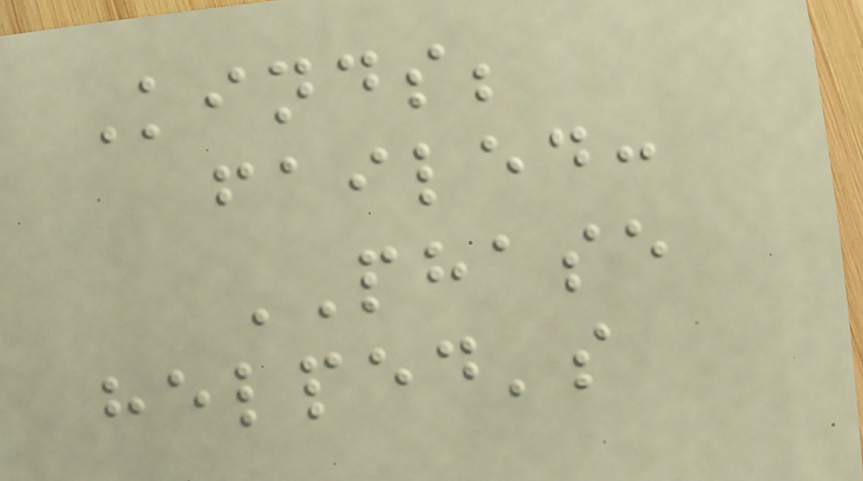Kinds;
failed:
PHASE
helped's
